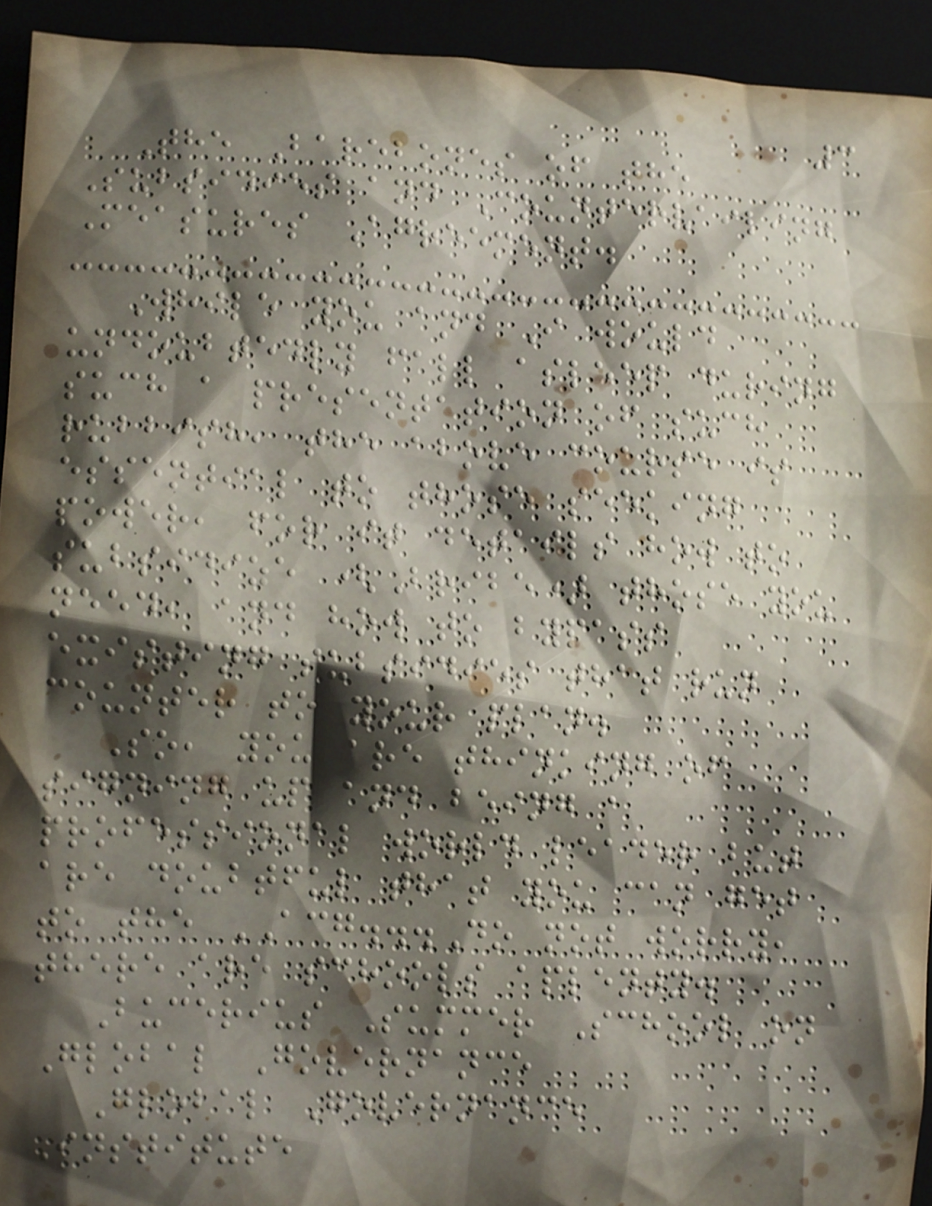3
The Barebones of the
Subsidies and Countervailing
Measures Agreement.
While you and I would
undoubtedly fall asleep during
such a presentation of such
rubbish, the above course is
essential to those seeking
power, for it details how to
subsidize (Bribe) those you
need, and how to bypass
existing subsidies that run
counter to your plan.
So, you are thinking of
signing up and being a
professional world leader but
are doubtful that you can get
to the ACG...Do not worry,
there are schools aplenty.
Bucerius Summer School on
Global Governance
Global Governance
Institute
